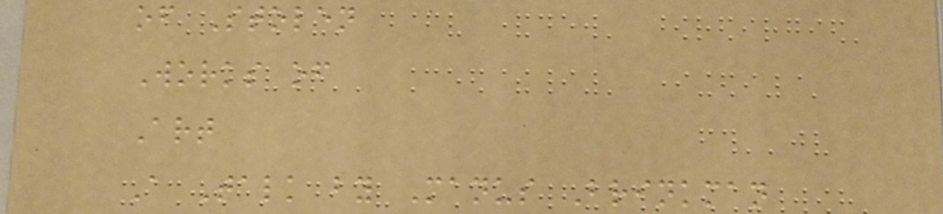of Stolen
Works of
Art
A Talk by Manus Brinkman
